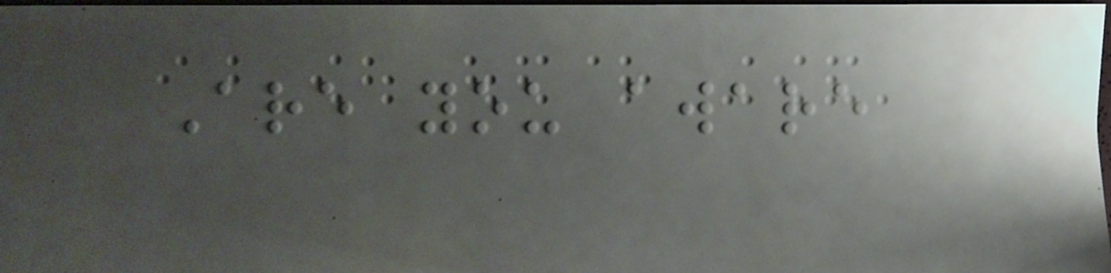Are you aware
